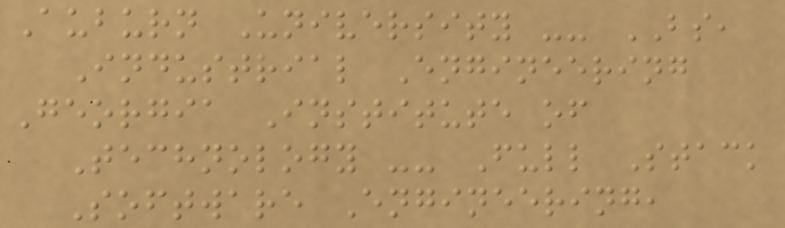Auburn University -- BS,
Industrial Engineering
Georgia Institute of
Technology -- Full Stack
Software Engineering,
